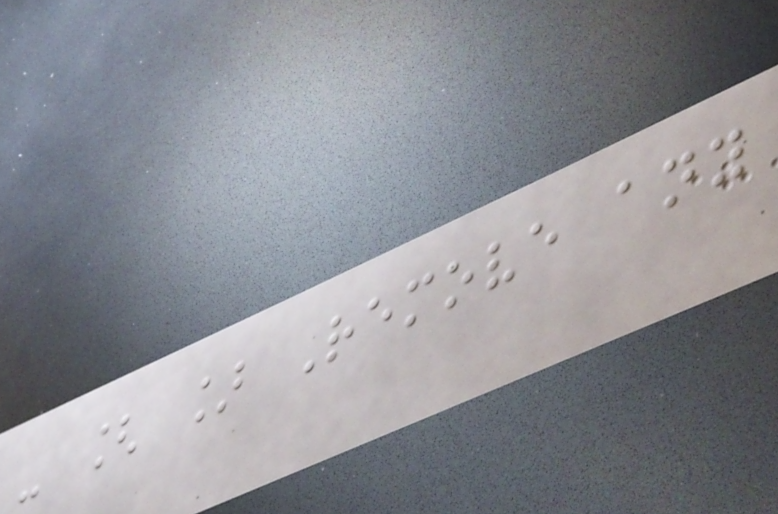- [ ] Remove any
